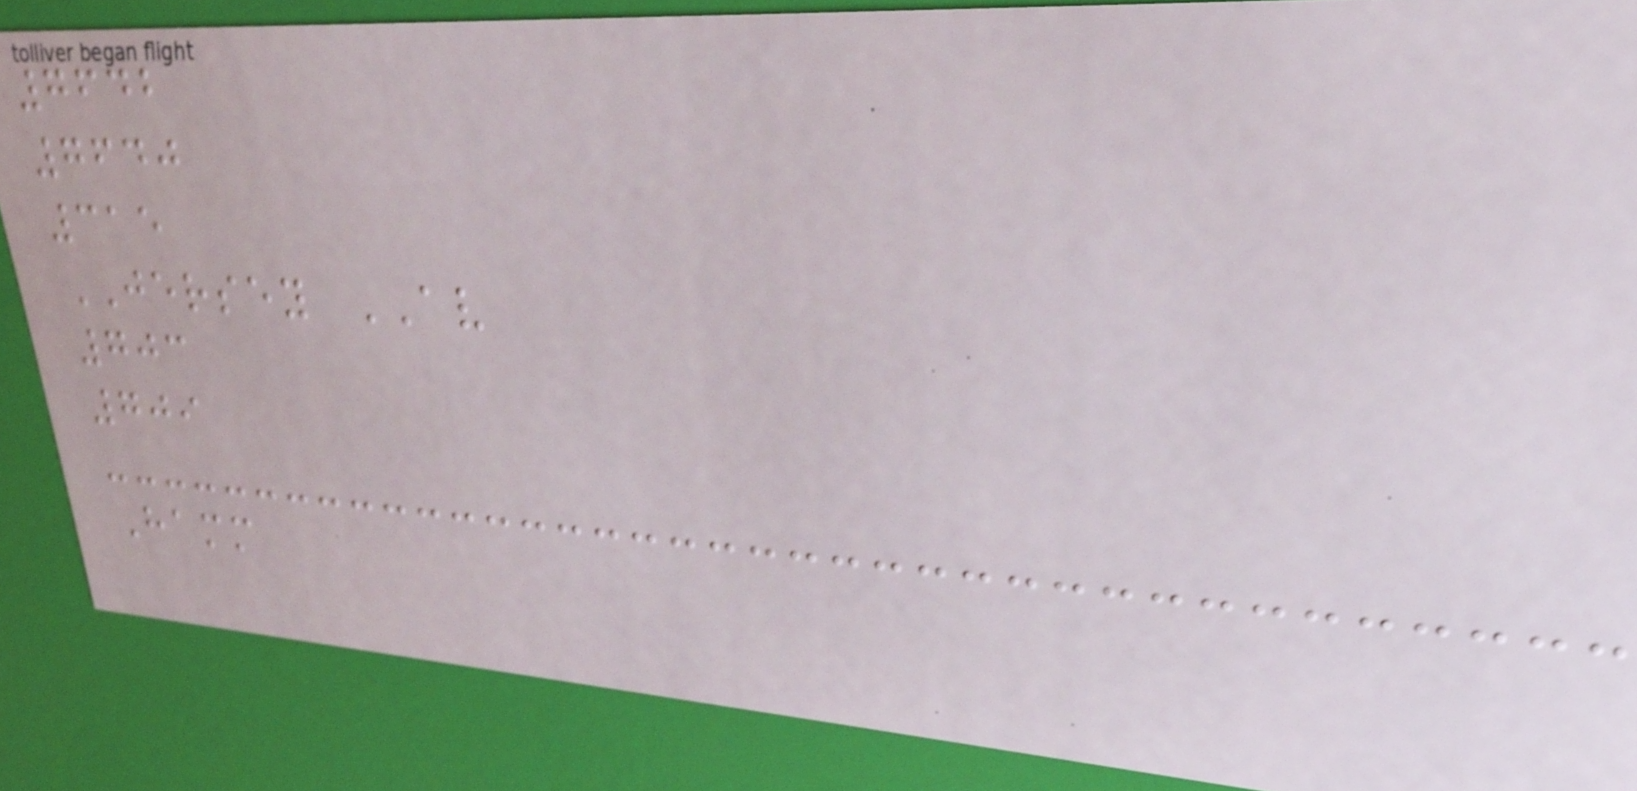7642
7640
315
JERSEY AV
703
709
Hamm
